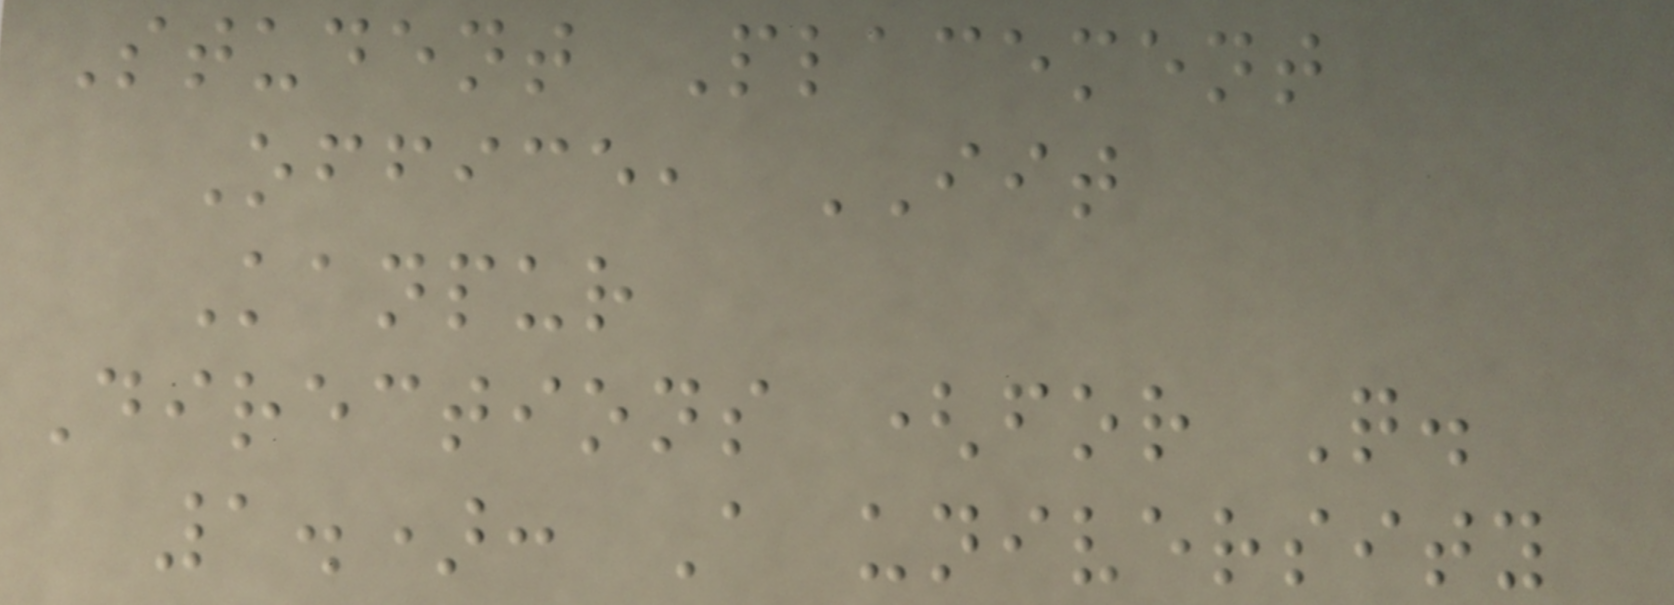Student Placement
Office, IIT
Kanpur
Directions (for Q.
1.): A university
